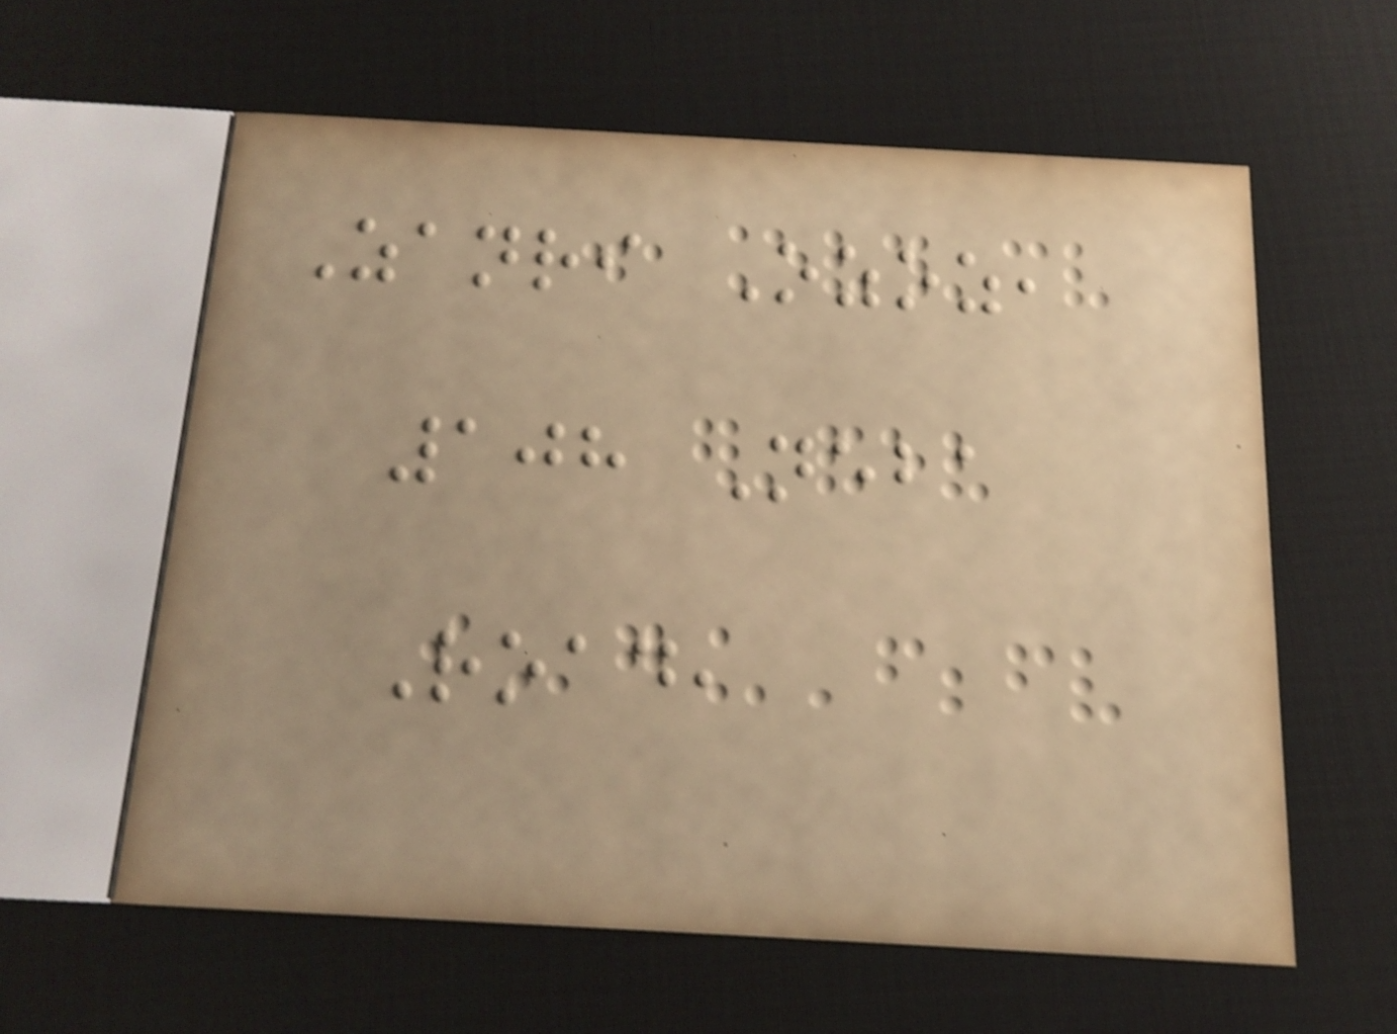Zanri Ozoz,
108 Neba
Road,
